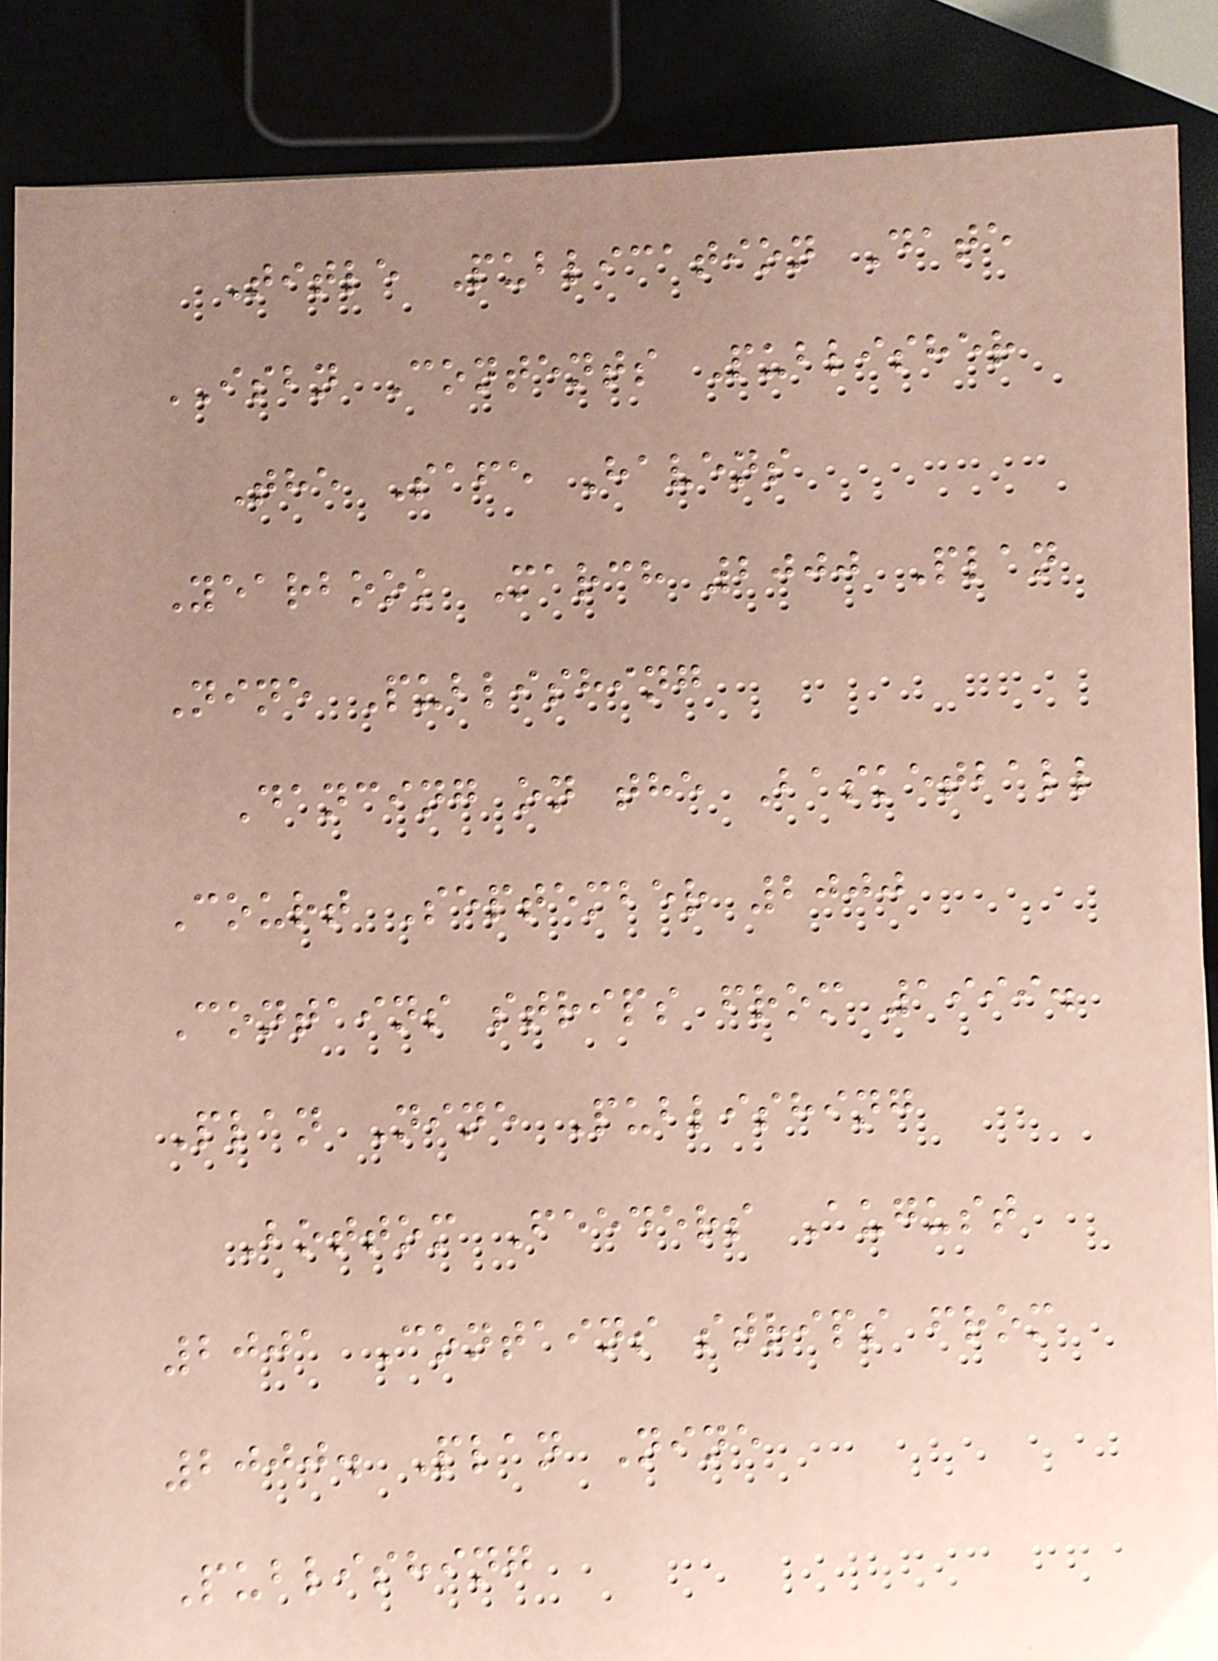Title Publication Date
ISBN Contents Publisher
The Safe Havens
Yearbook March 2000 Plan
Nine Publishing
Dancing on the Basketball
Court September 2000
Contains strips from 1999.
Plan Nine Publishing
Bottom Feeders August
2001 Contains strips from
2000. Plan Nine
Publishing
